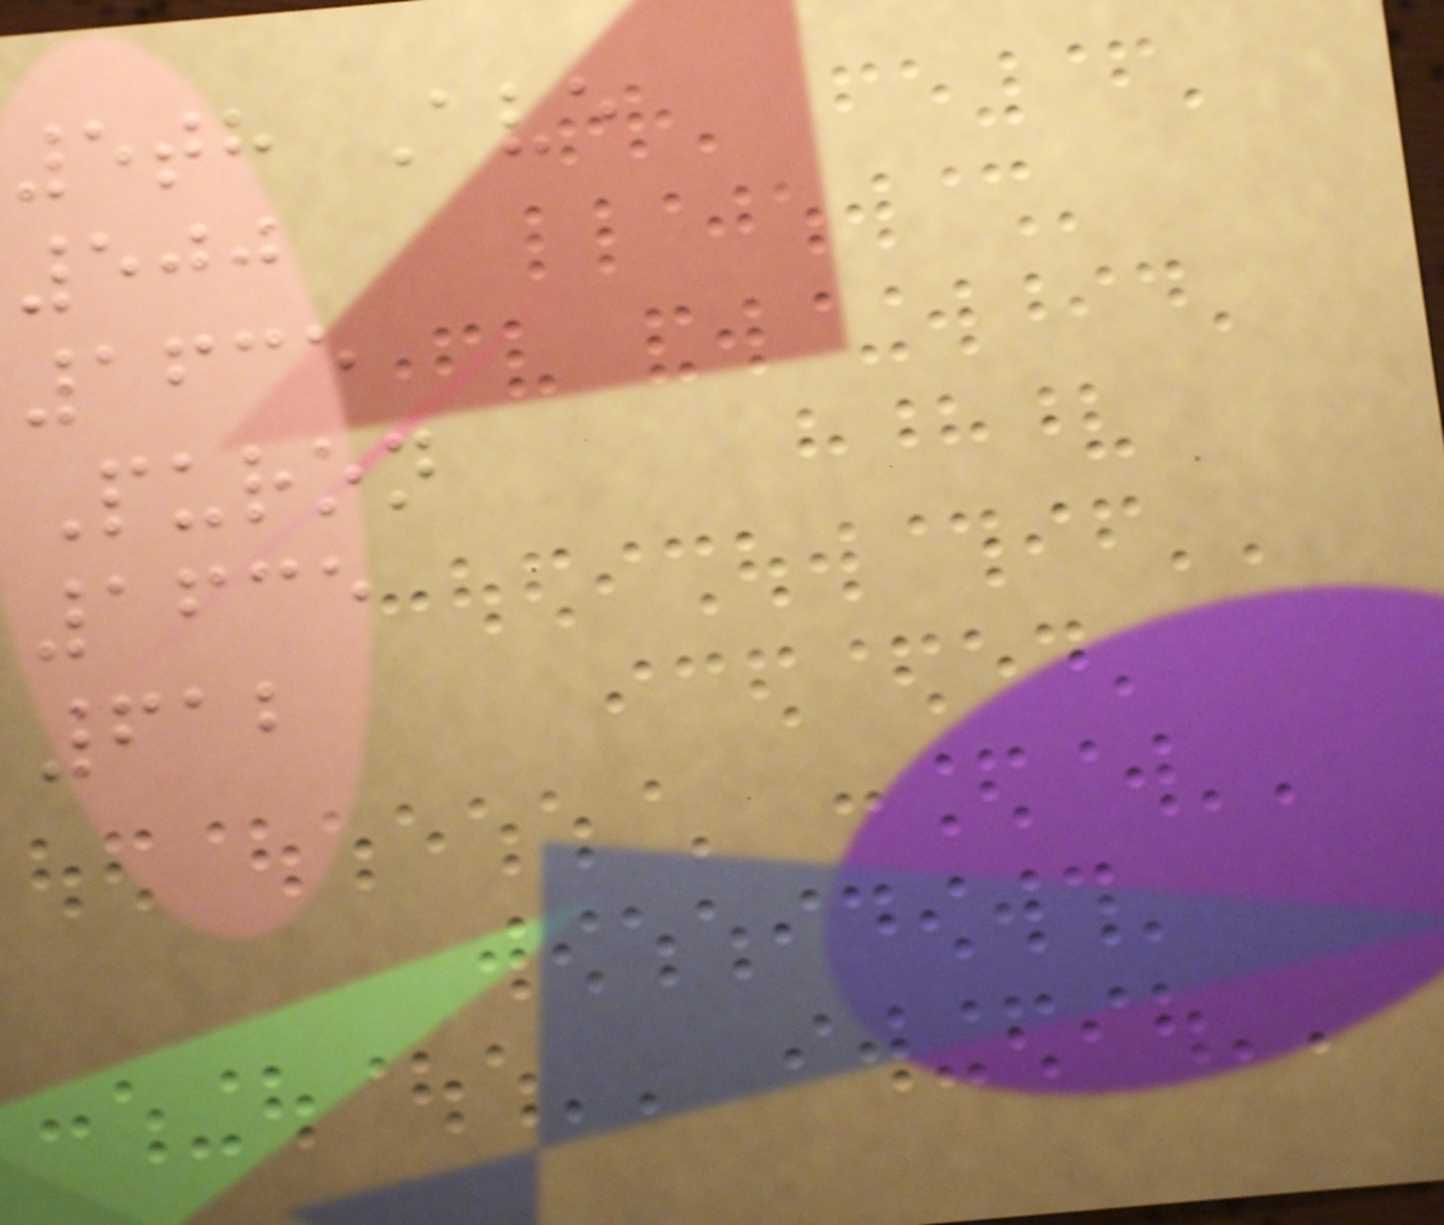5th Ave
500
1635
Puron
1635
612
